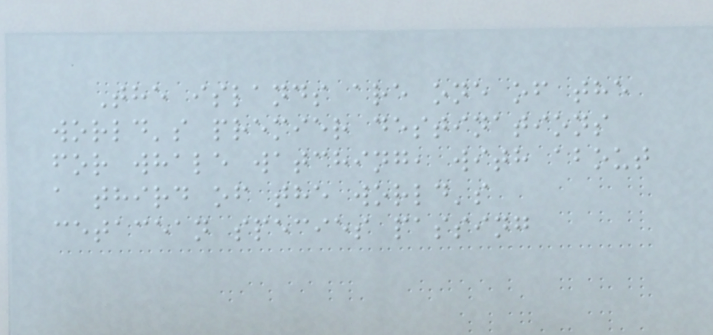The islands are one of the
world's premier destinations
for whale watching, with about
a third of the world's
cetacean species passing
